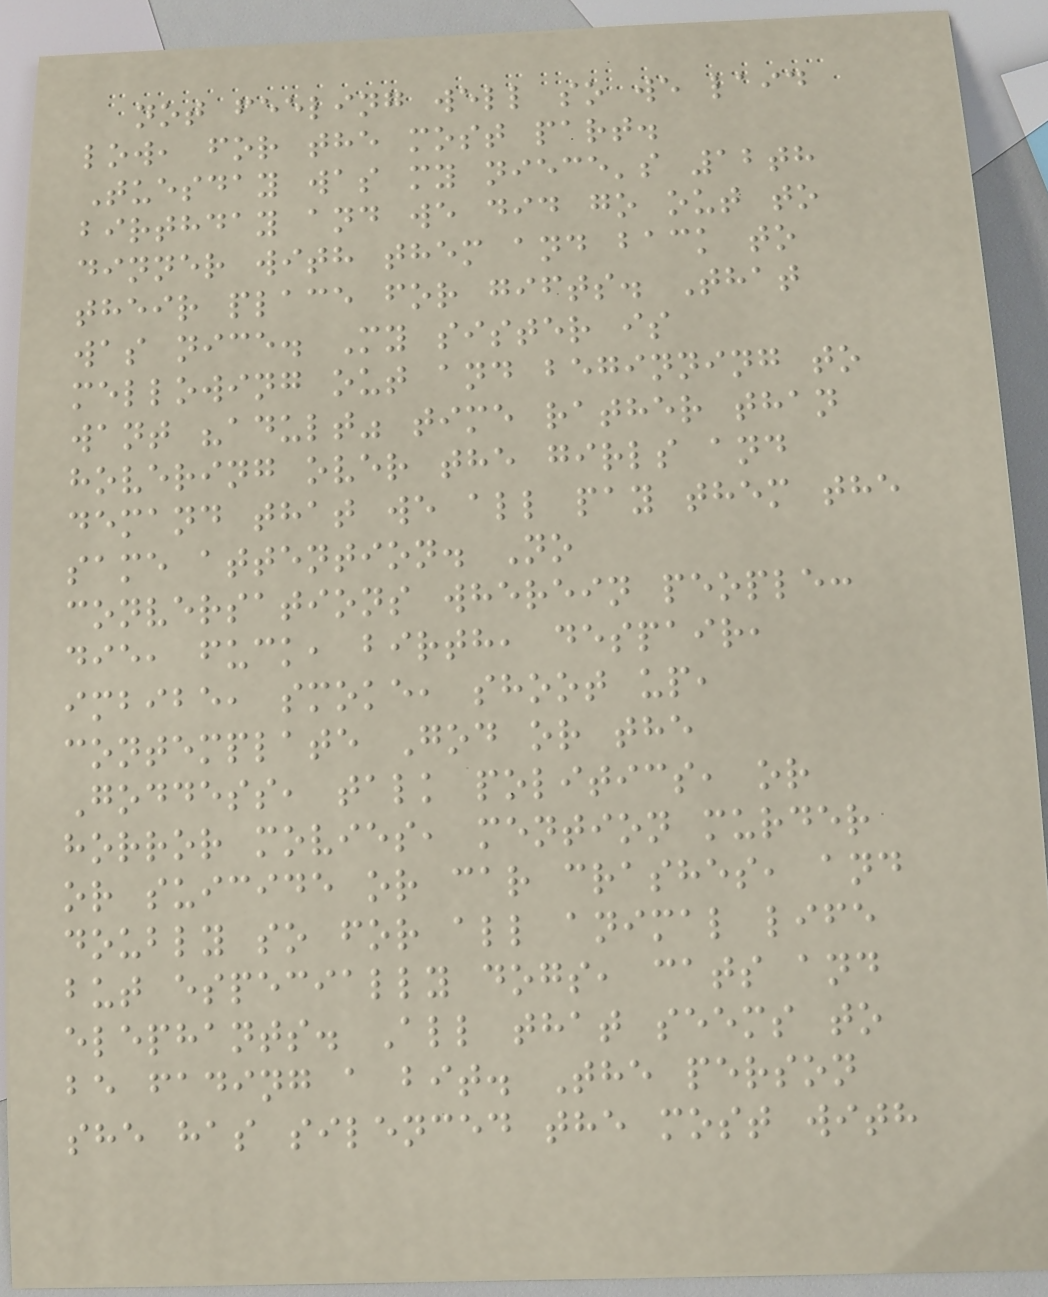not feeling well so we laid
low, for the most part.
Tuesday was my niece's 12th
birthday and we did go out to
dinner with them and back to
their place for gifts. That
was nice. My sister is
mellowing out and beginning to
want "adult" time rather than
hovering over the girls and
demand that we all pay them the
same attention. No
conversations wherein people:
die, fuck, birth, despair,
imbibe, smoke, shoot up,
contemplate God or the
Goddess, talk politics, or
horror movies, mention murder
or suicide or car crashes, and
doubly so for all animal life
but especially dogs, cats and
elephants. All that seems to
be fading a bit. The person
she has silenced the most with
